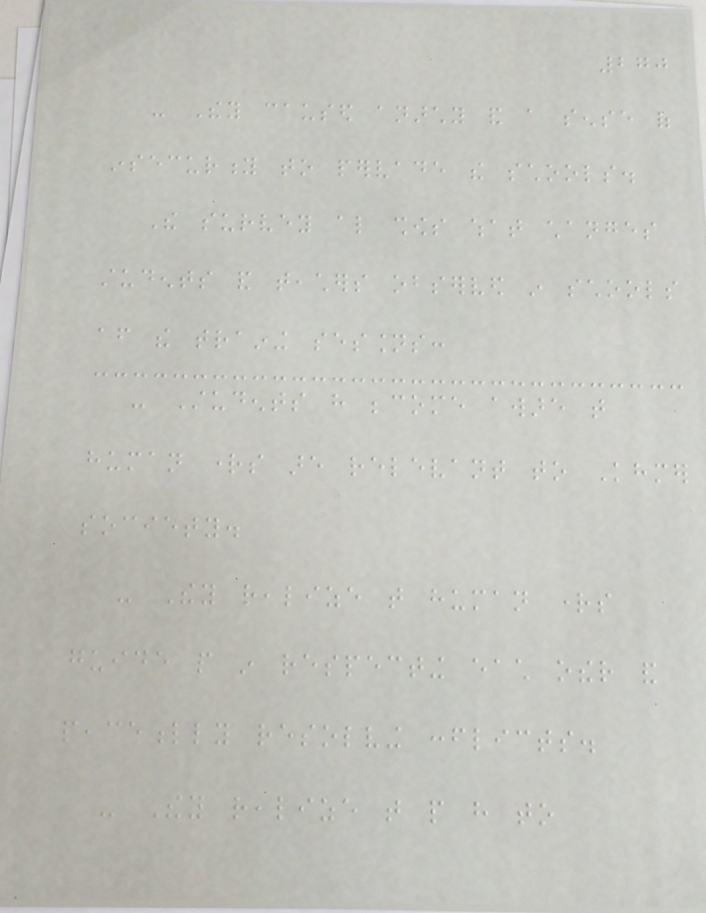270
- They caused anarchy and a sense of
insecurity to pervade the schools.
The survey also shows what changes
students and teachers observed in schools
after the training sessions:
- Students have become aware that
human rights are relevant to Khmer
society.
- They realize that human rights
guide people in respecting each other and
peacefully resolving conflicts.
- They realize that people have to
